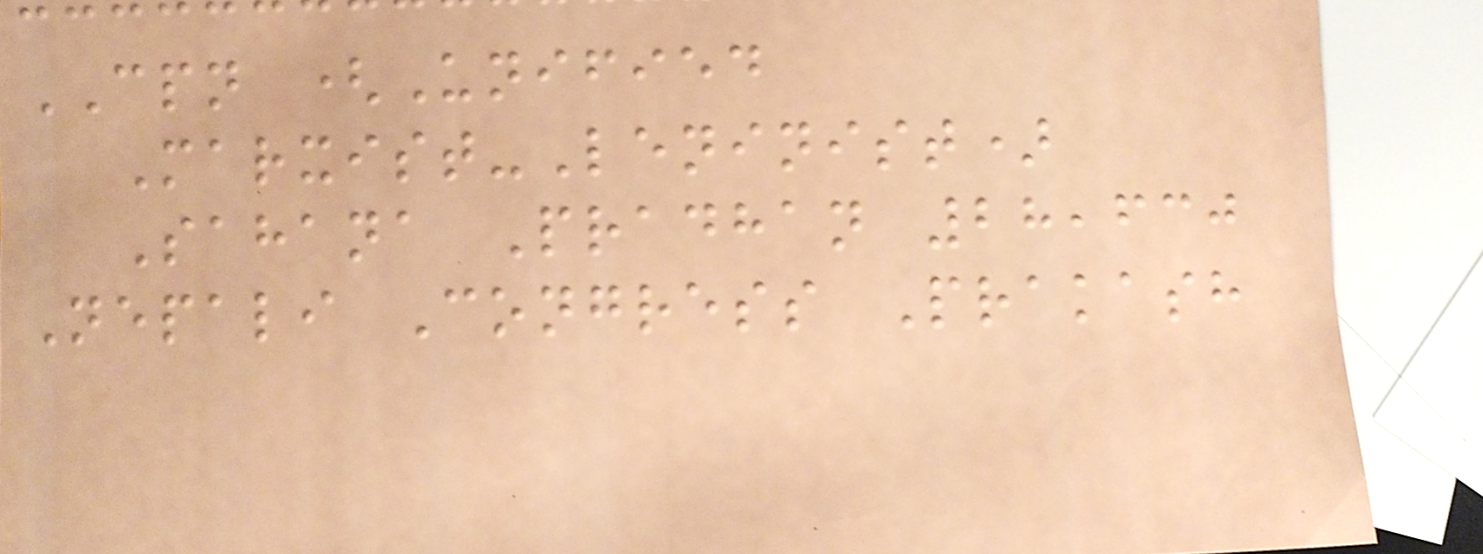CPN (Unified
Marxist-Leninist)
Sahana Pradhan 28,630
Nepali Congress Prakash
